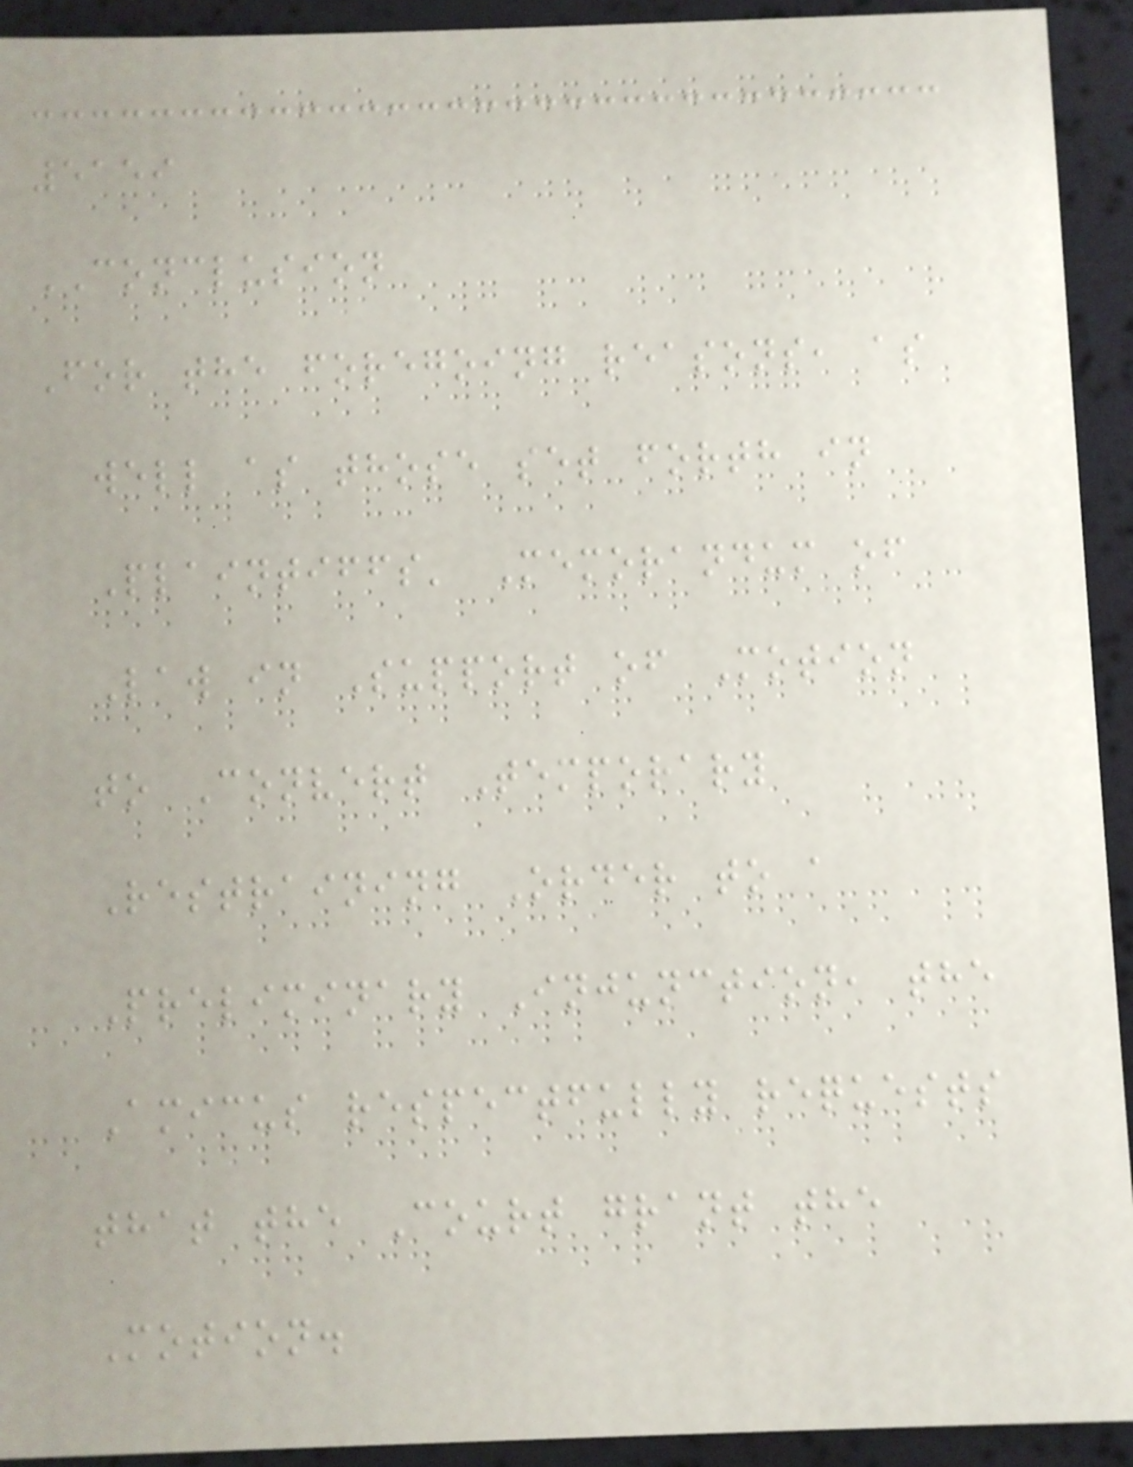5159
CONCLUSION
For the foregoing reasons, as
well as those set forth in
Plaintiffs' Memorandum of
Law in Support of Motion
to Convert Temporary
Restraining Order to a
Preliminary Injunction, the
Amicus respectfully requests
that the Court grant the
Motion.
